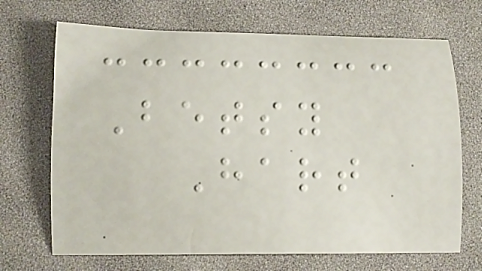Betsy
Hart
